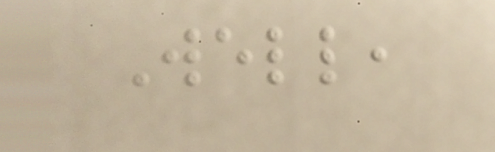Well,
